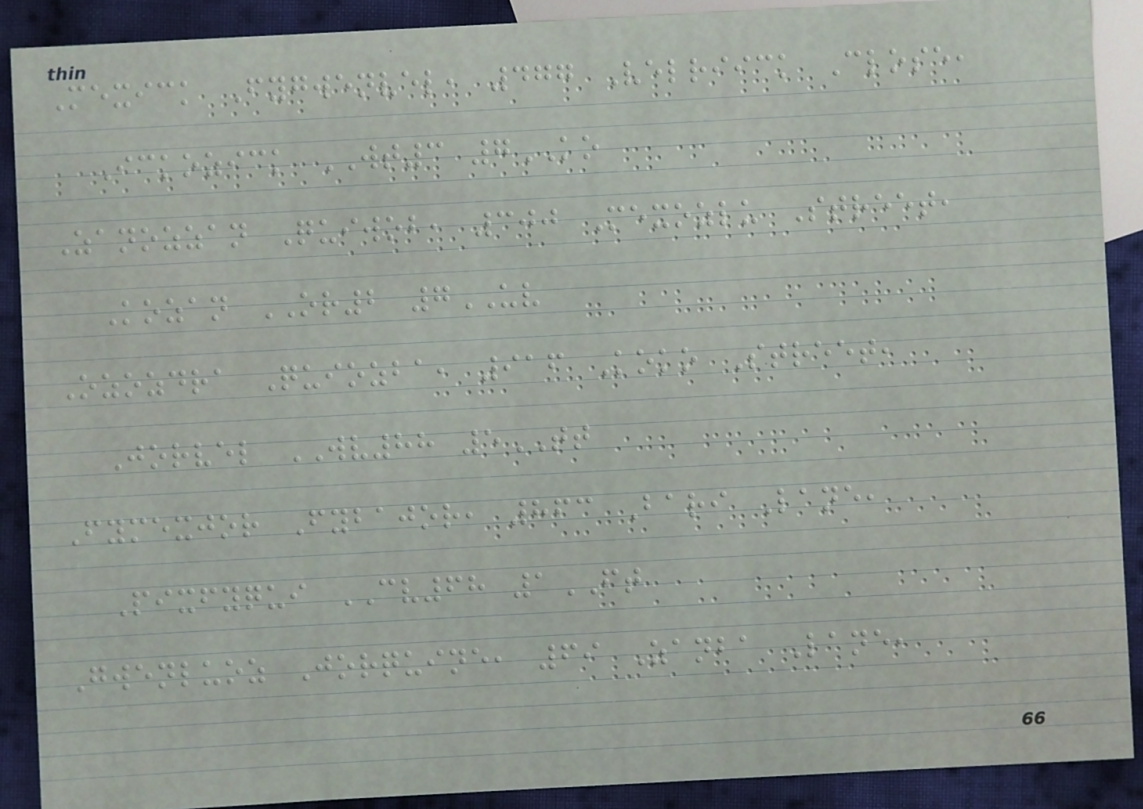Mexick Fygwenvel, 477 Velriick Close,
Ickozick WT3 7KO
Zanozzan Quiwob, 300 Mexozlu Street,
Kozan OR2 7UV
Ozozdra Quiozba, 916 Koko Street,
Jorvel WV88 5TT
Fymexjor Fybajor, 863 Bari Lane,
Pixfyqui CV68 1FT
Gwenluoz Jorquine, 69 Zanba Lane,
